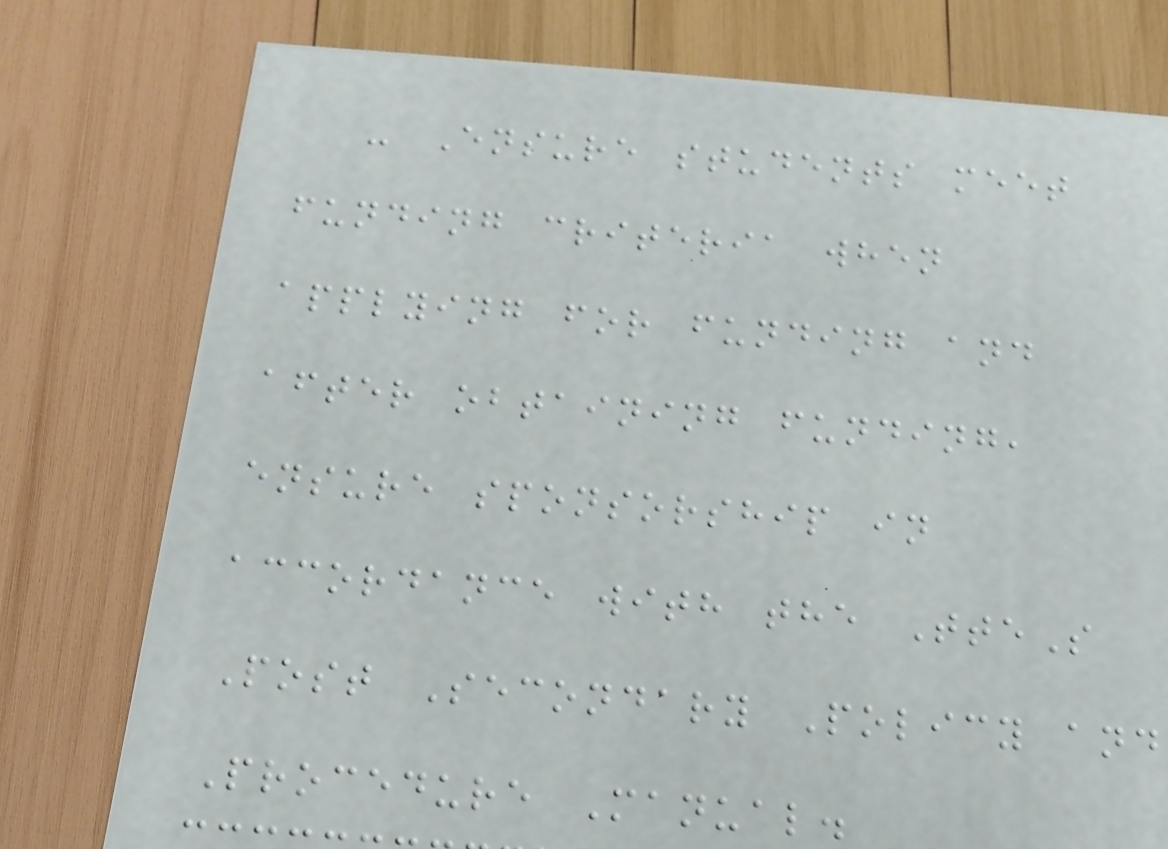- Ensure students meet
funding criteria when
applying for funding and
after obtaining funding,
ensure sponsorship in
accordance with the TteS
Post Secondary Policy and
Procedure Manual.
